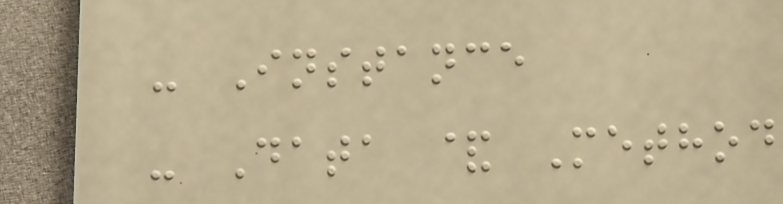- Instance
- Data & Method
